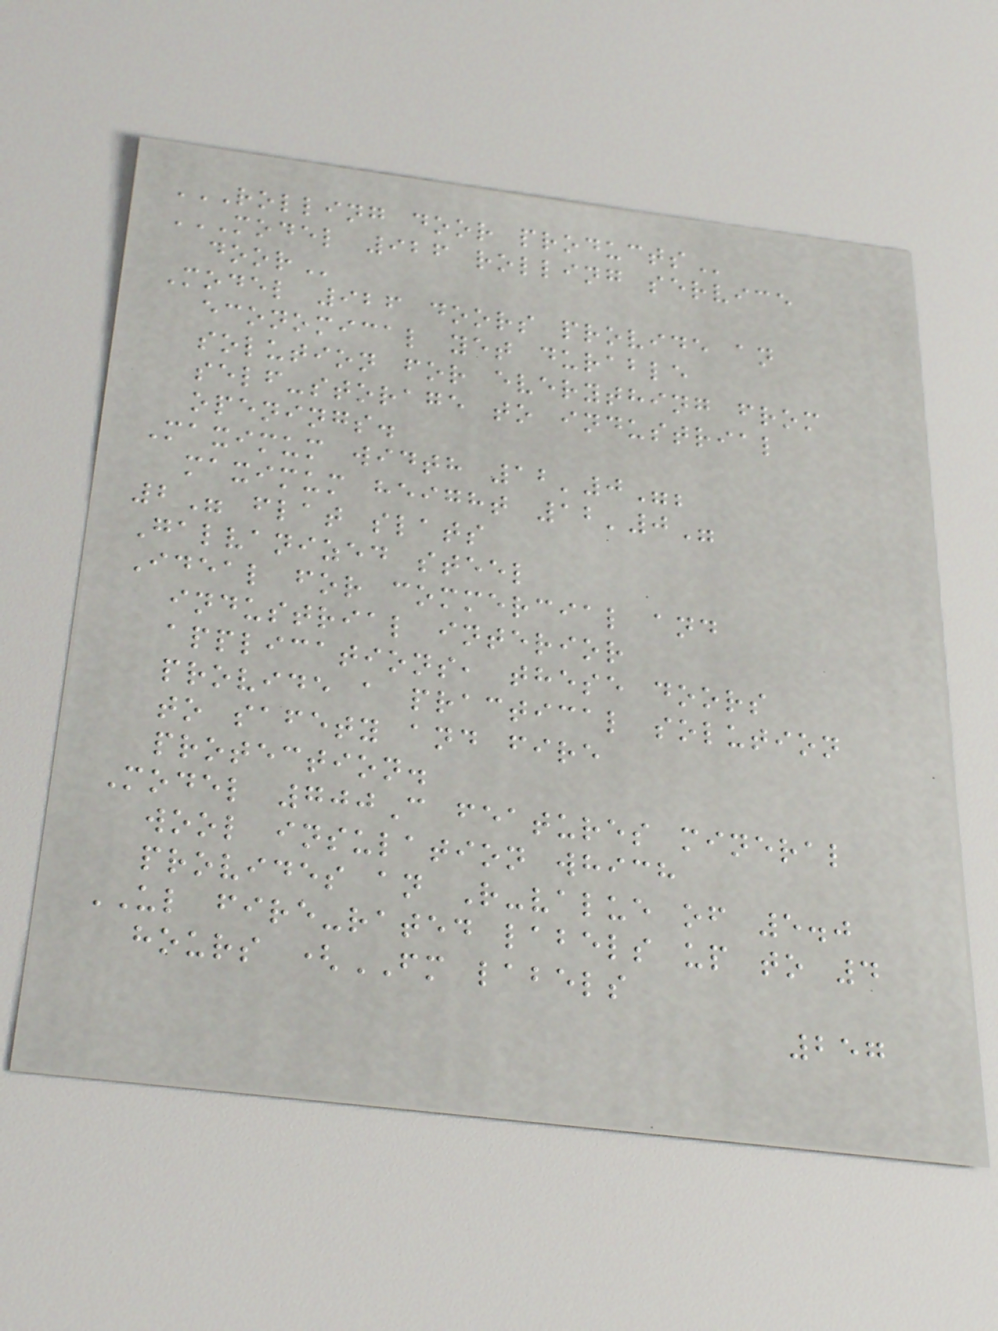ROLLING DOOR PRODUCTS
MODEL 926 ROLLING SERVICE
DOOR
Model 926 doors provide an
economical yet durable
solution for everything from
self-storage to industrial
openings.
Maximum width 12'0";
maximum height 12'0"
2" flat slats
Galvanized steel
Ideal for commercial and
industrial interior
applications, these doors
provide a practical solution
to safety and fire
protection.
Model 700C features mineral
wool insulation which
provides an R-value of 5.0
UL fire-rated labels up to 4
hours (FM labels
257
